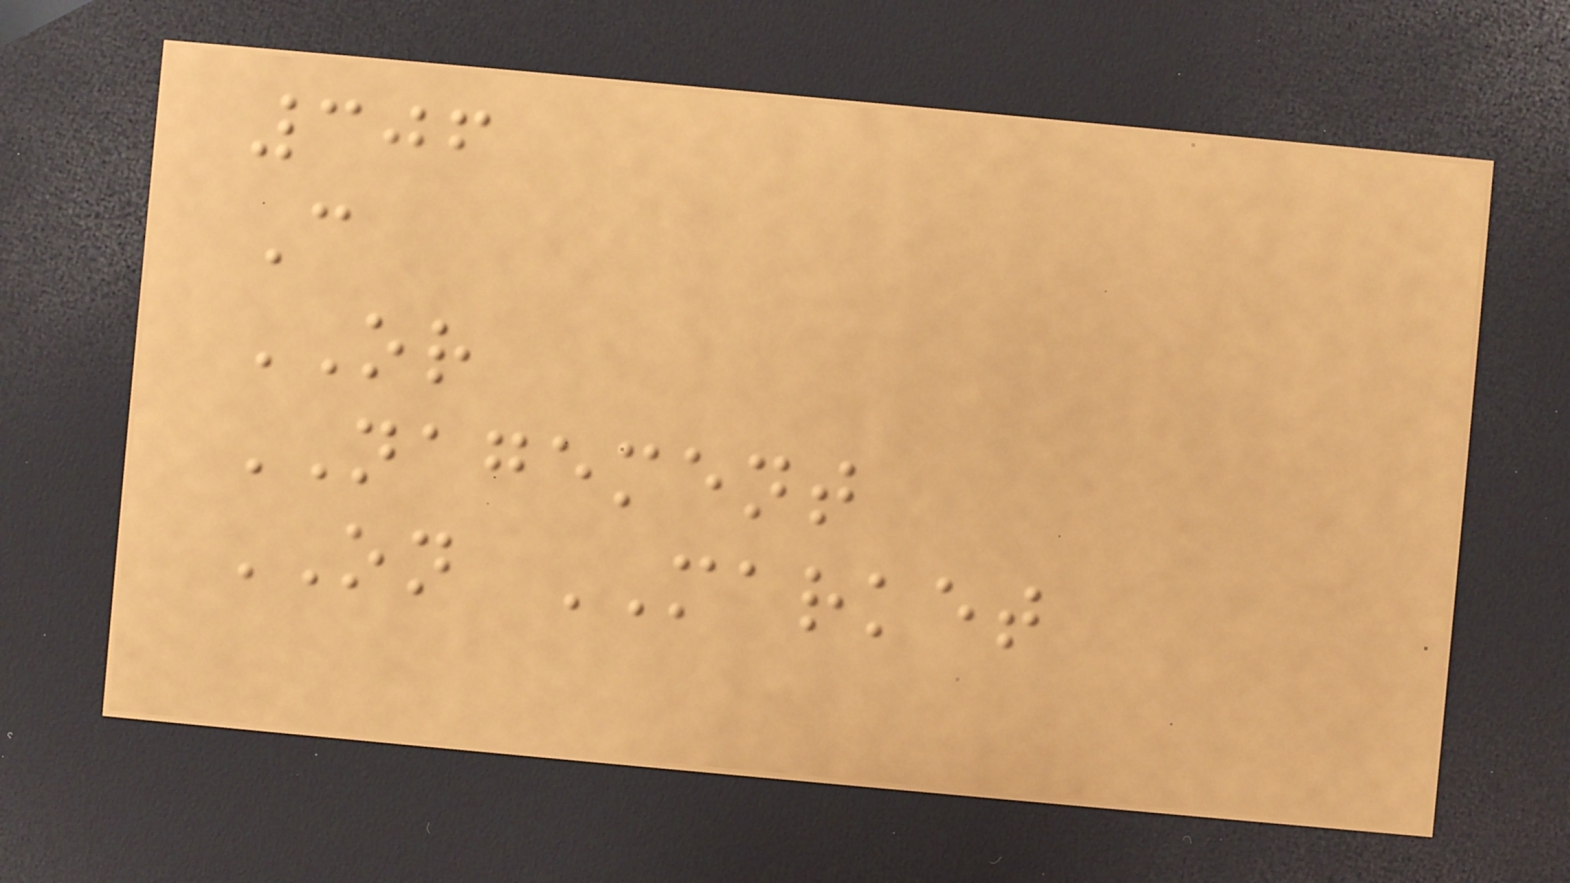306
C
OR
NAGEMENT
ON MARKET
